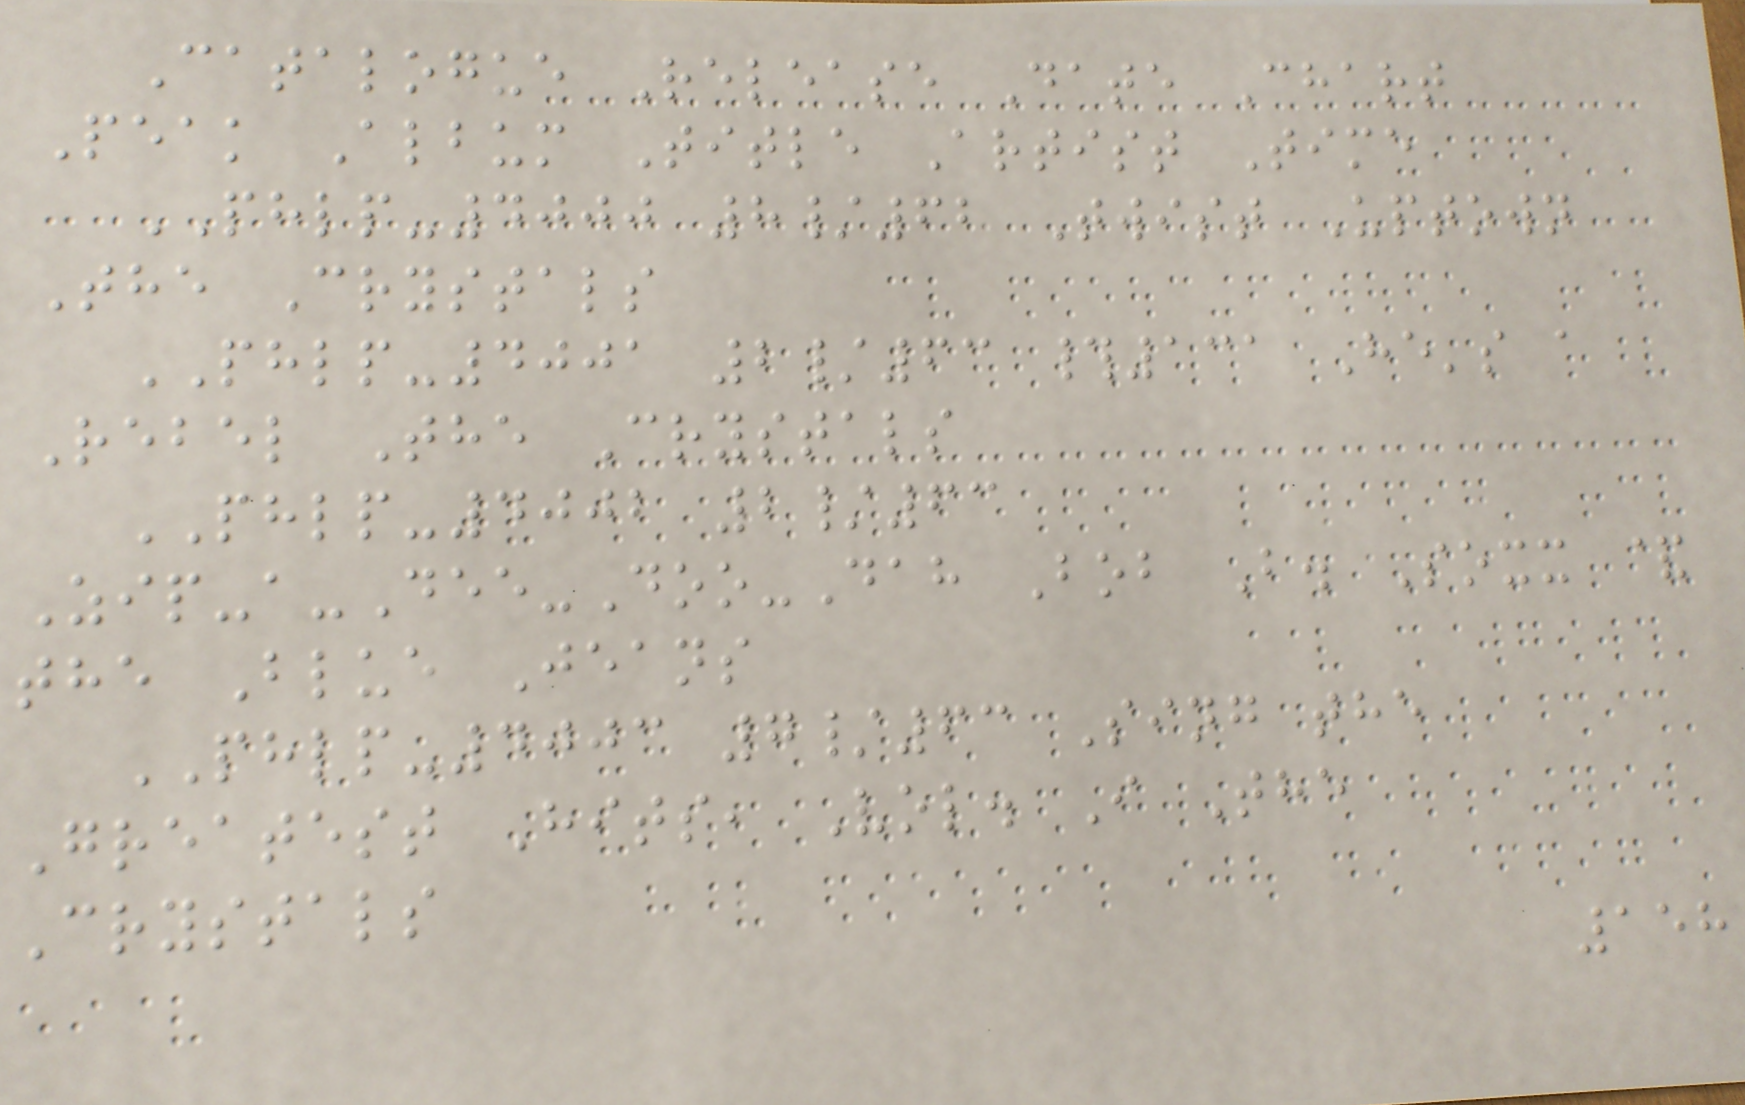Catalogue Release Date Chart
Peak Album Title Artist Time
PHLP-4000 8/62 Twist Uptown
The Crystals
PHLP-4001 2/63 #131 He's a
Rebel The Crystals
PHLP-4002 2/63
Zip-a-Dee-Doo-Dah Bob B. Soxx &
the Blue Jeans
PHLP-4003 7/63 Sing the
Greatest Hits, Vol. I The
Crystals
158
